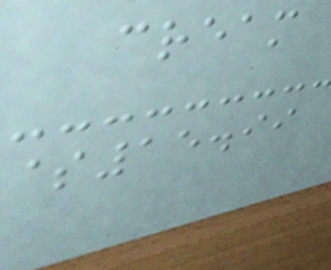cream
$15.99
